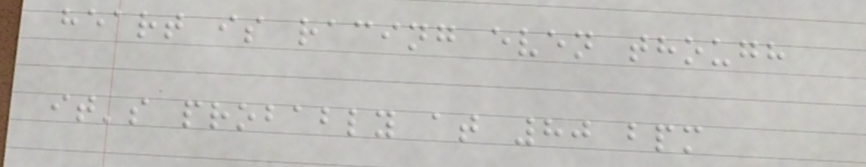heart is racing even though
it's probably at 80 bpm
